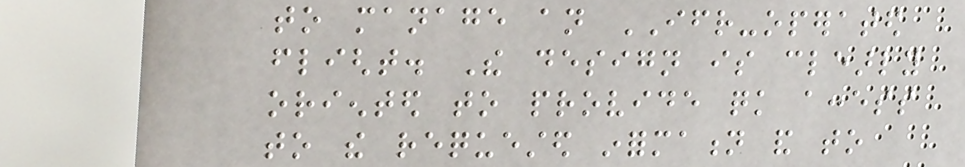to manage an IFR-operated
flight. The design is clearly
oriented to provide quick access
to the requested information and to
